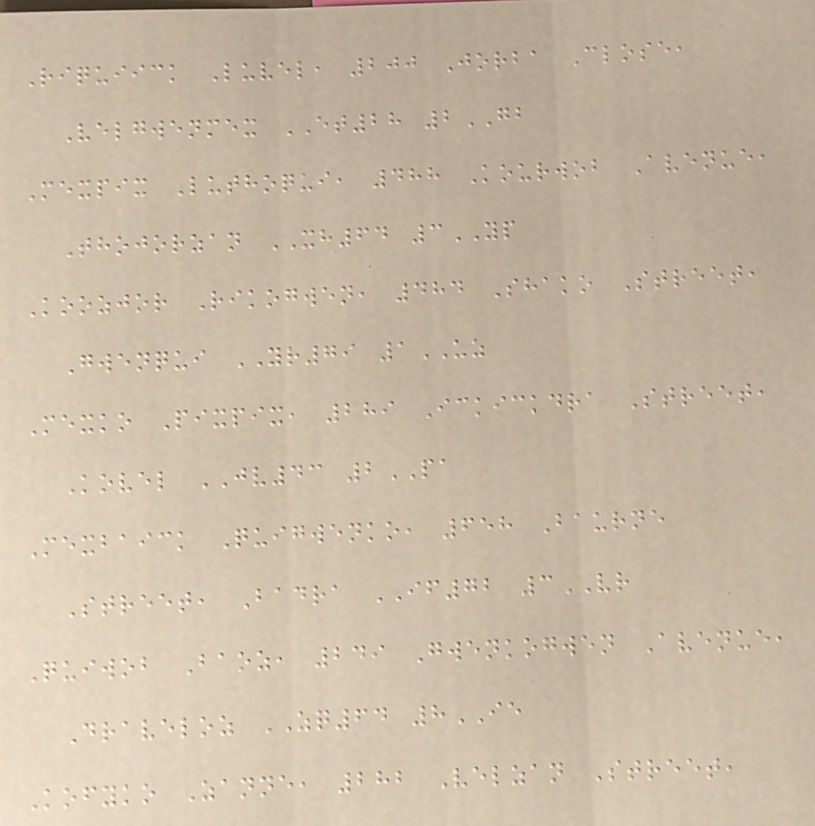Riquiick Luvel, 200 Jorba Close,
Velgwenmex ET28 2GB
Mexpix Luthoqui, 488 Kourwob Avenue,
Thojorzan XH64 3YP
Koozjor Rikogwen, 484 Shako Street,
Gwenqui YR79 1UZ
Mexko Pixpix, 289 Ickickdra Street,
Kovel JV43 2PA
Mexbaick Quigwenko, 658 Baurne
Street, Badra IF72 3VR
Quiwob Baoz, 249 Gwenkogwen Avenue,
Draveloz ZQ64 8IE
Kofyko Zanne, 282 Velzan Street,
